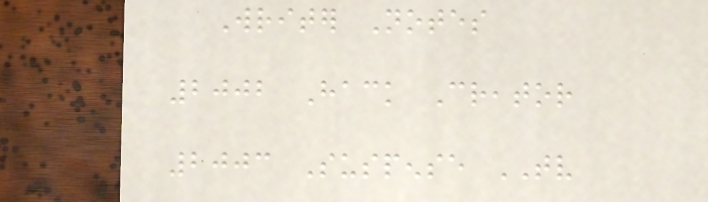Writer Notes
2002 Hack Creator
2003 Suspense TV
